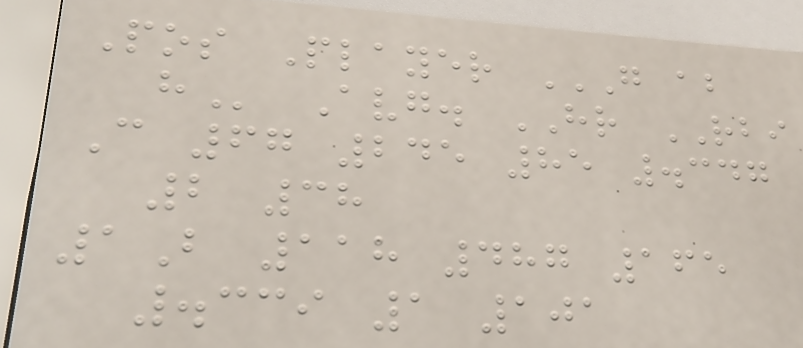Pos Player G AB
H Avg. HR RBI
C 67 245 85 .347
2 38
1B 118 487 165
.339 1 101
